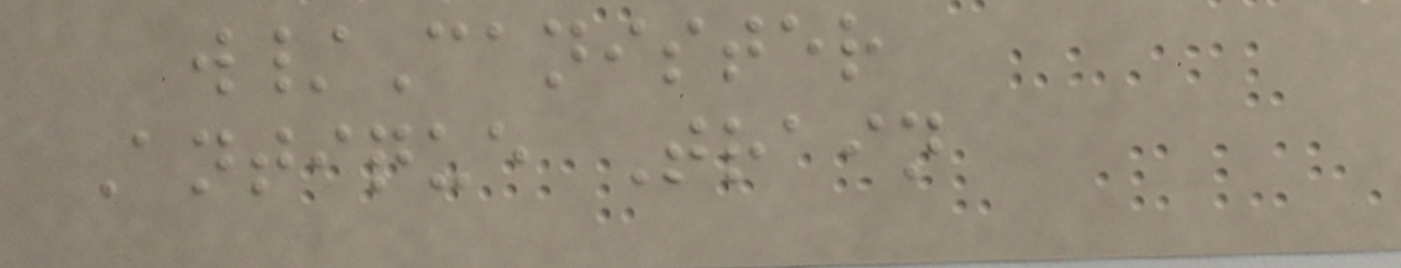w/Canister
Antique Train
